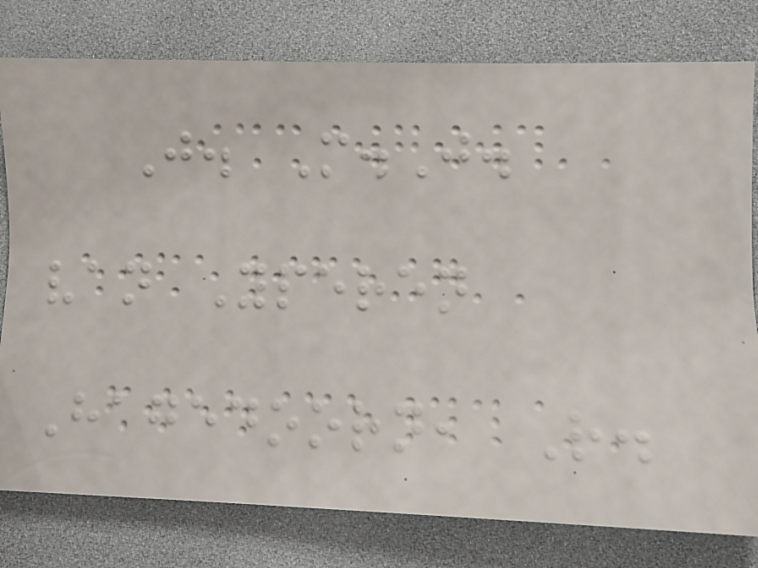J. M.J.
van Yperen
Hagedoorn, R.
